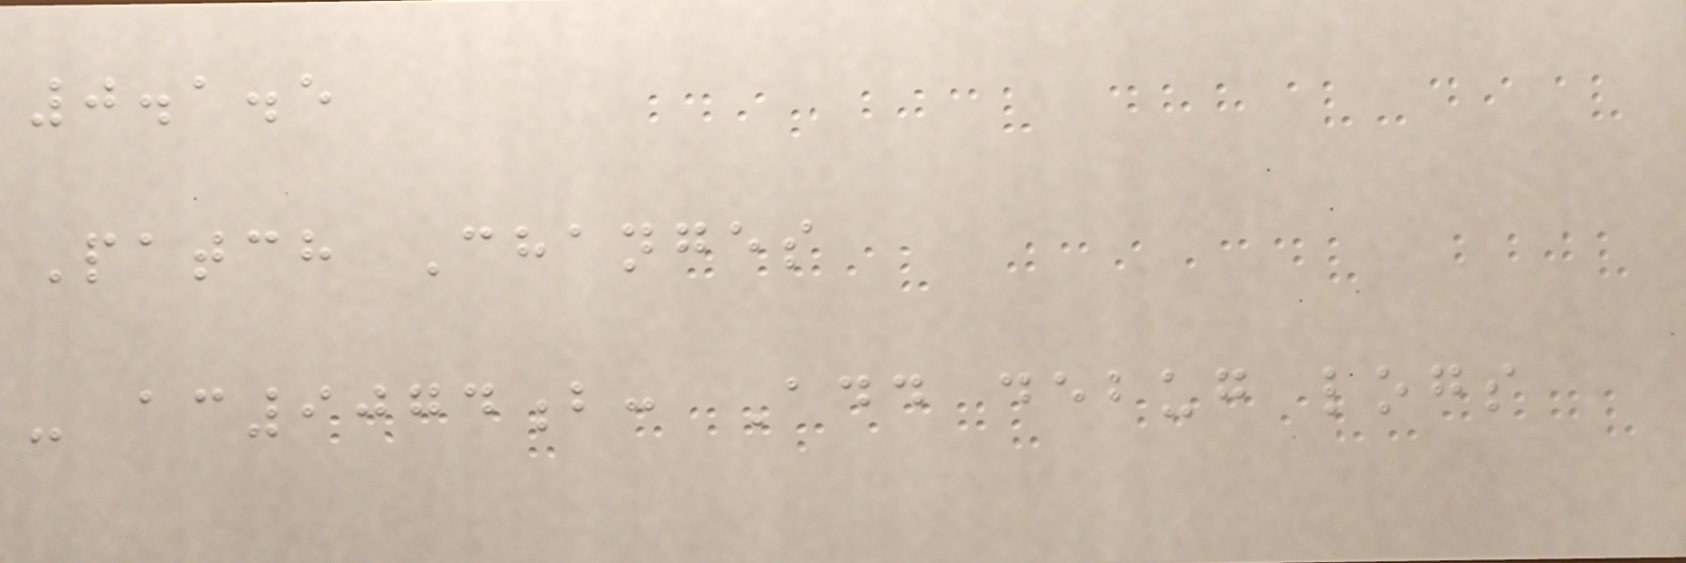0.1.5
Patch Changes
- ac9074b: Add debug logs
